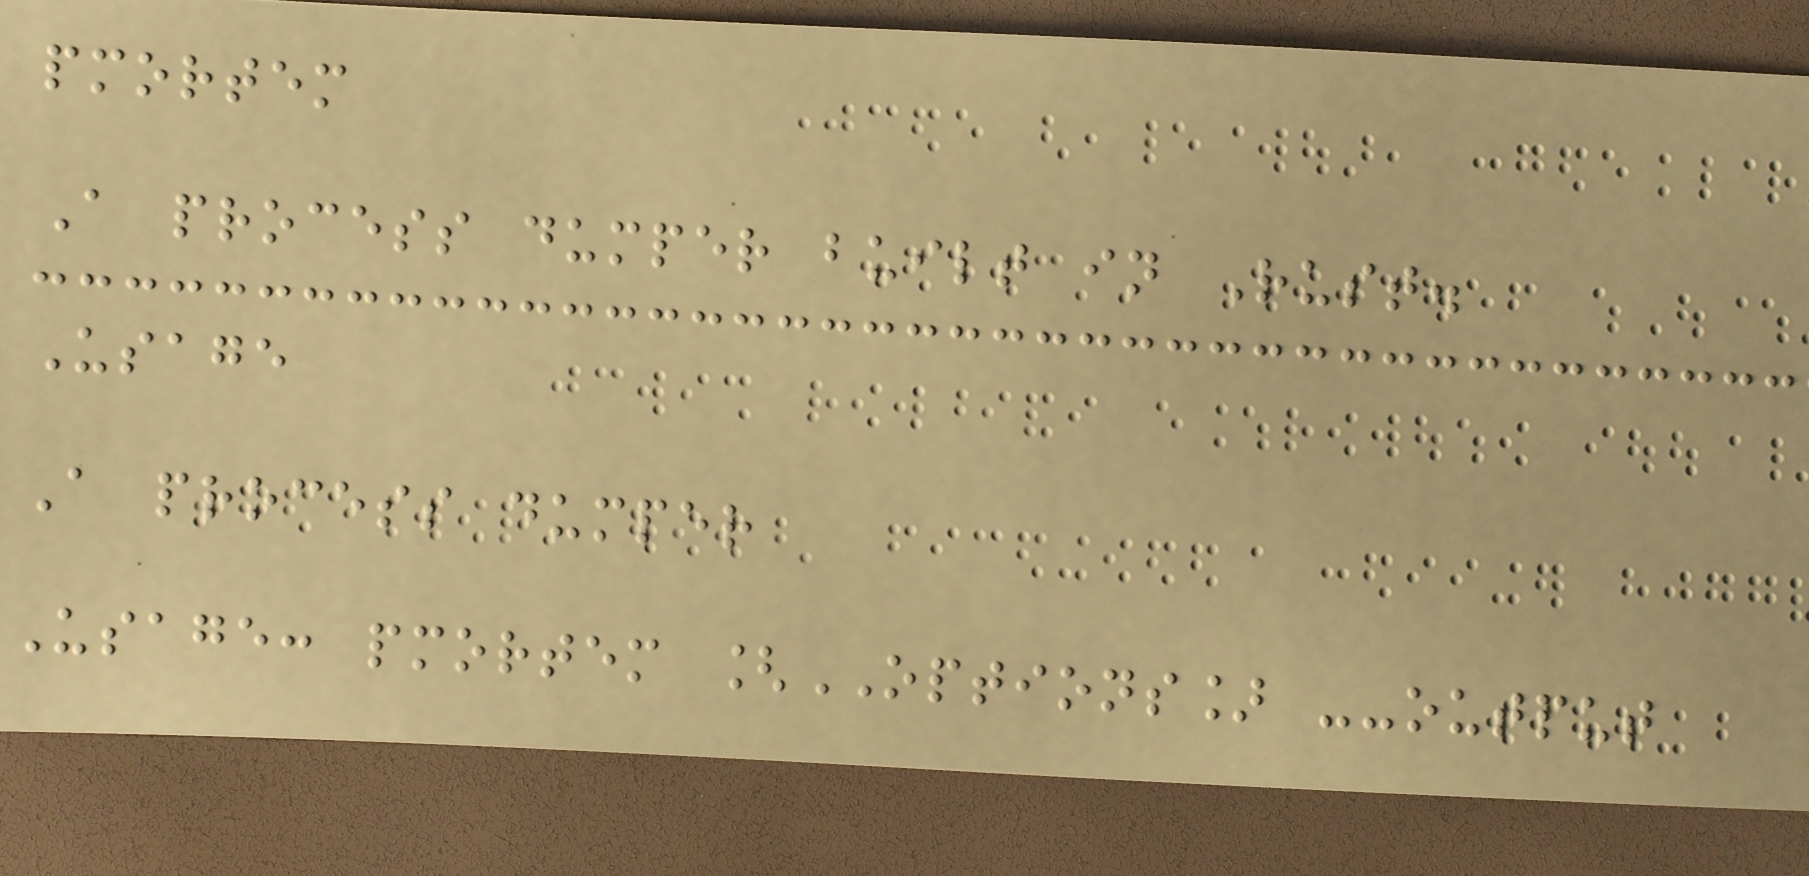pmortem
A process dumper built in Rust.
Usage
A process dumper
Usage: pmortem [OPTIONS] --output
